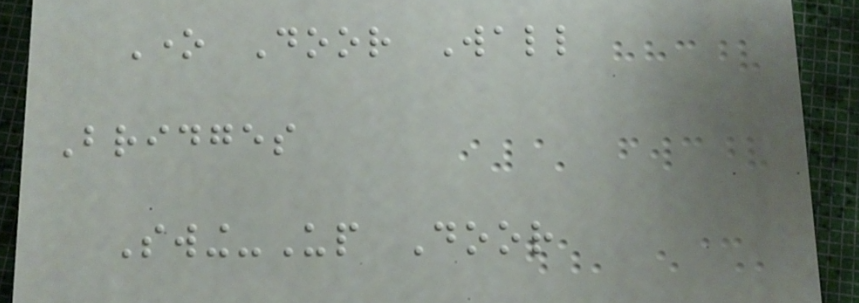One Door Wall
Bridges
Swing-Up Door
